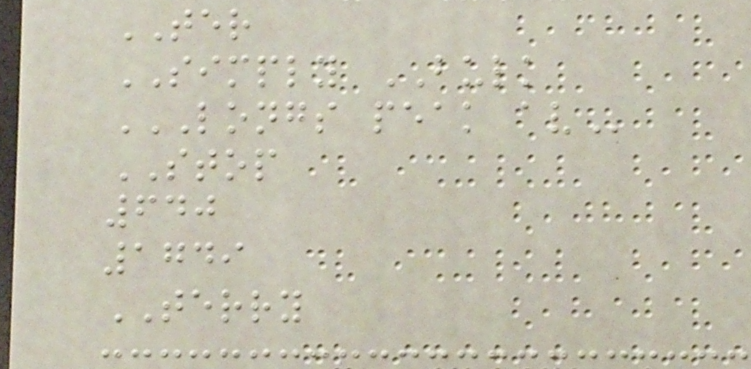TER
SIMPLY BULK
LONGS PEAK AV
STOP
640
1749
TERRY
